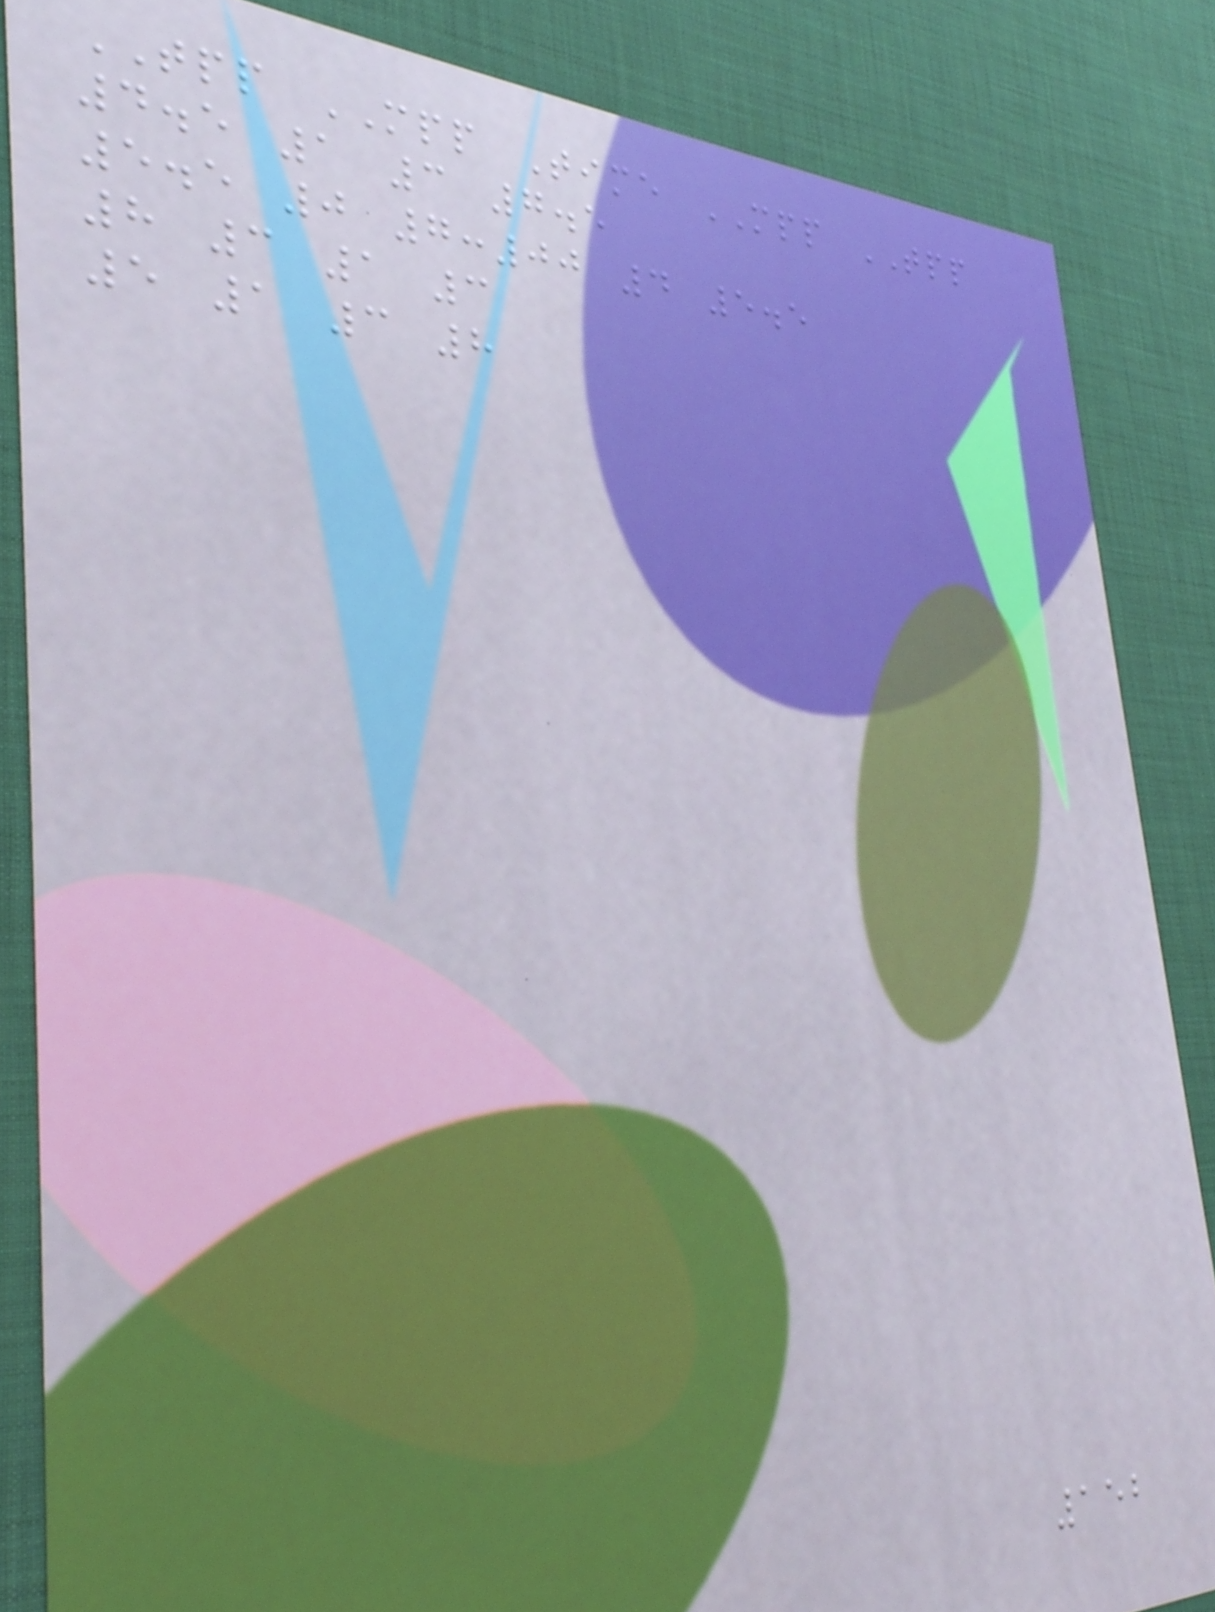TPP MPP Time MPP TPP
4.5 1 3 7.5
5.5 0 7:00 4 5.5
8 3 1 3
5 1 3 8
152
